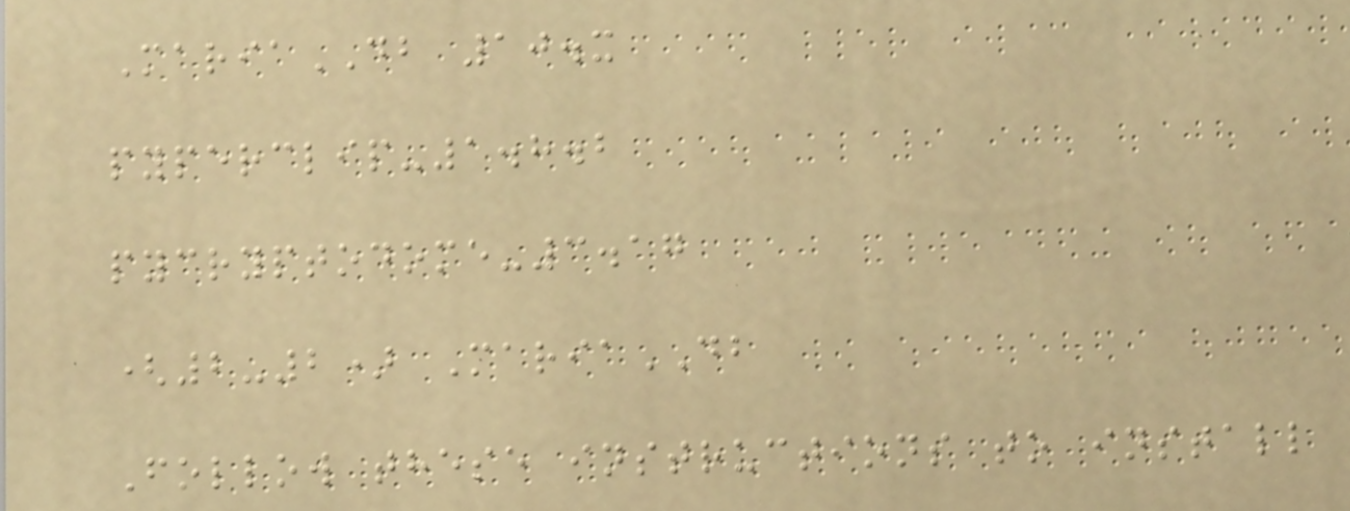MariaDB 10.x
pyperclip-1.8.2
pycryptodome-3.17
(2-2) MariaDB
Follow these instructions to install
